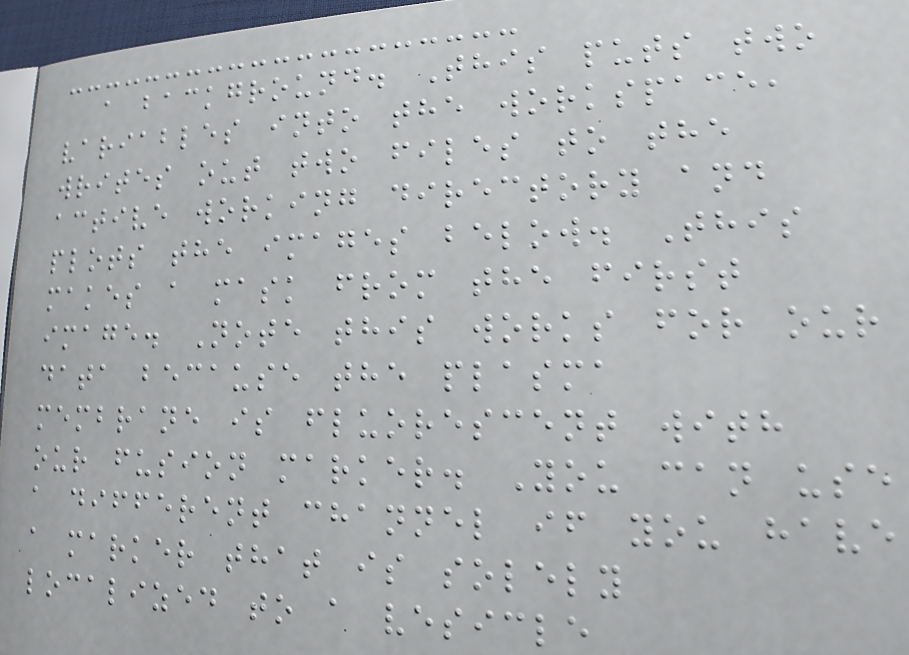a background. This puts two
variables into the workspace,
writes out two files to the
active working directory and
plots the images below. This
makes a mask from the first
image. Note this works for our
data because the plasma
membrane is fluorescent with
our fusion marker. You can use
a different channel if you have
a marker that is solely
localized to a vesicle
